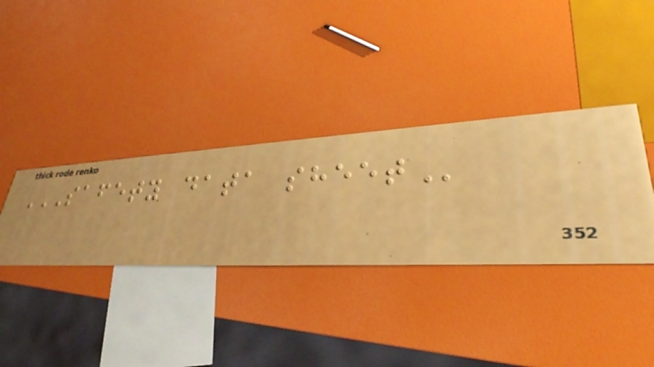SAFETY DATA SHEET
